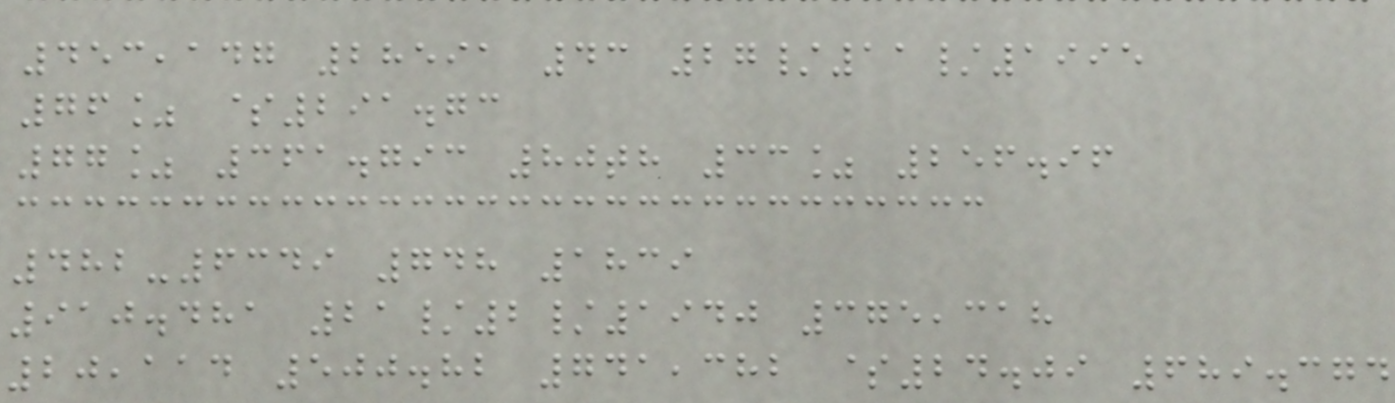453,147 28591 43 27/11/1995
76% $291.73
77% 361.793 80th 33% 256.96
482-6349 748 1839
910.481 21/2/1940 375,318
20,114 500.82 741,382 $24.09 689.374
